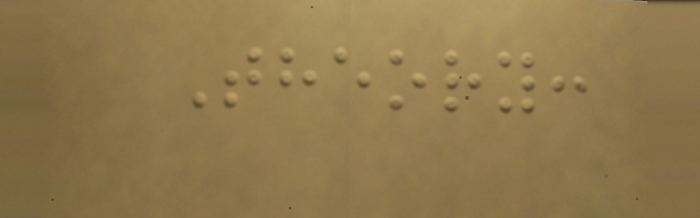Theory:
